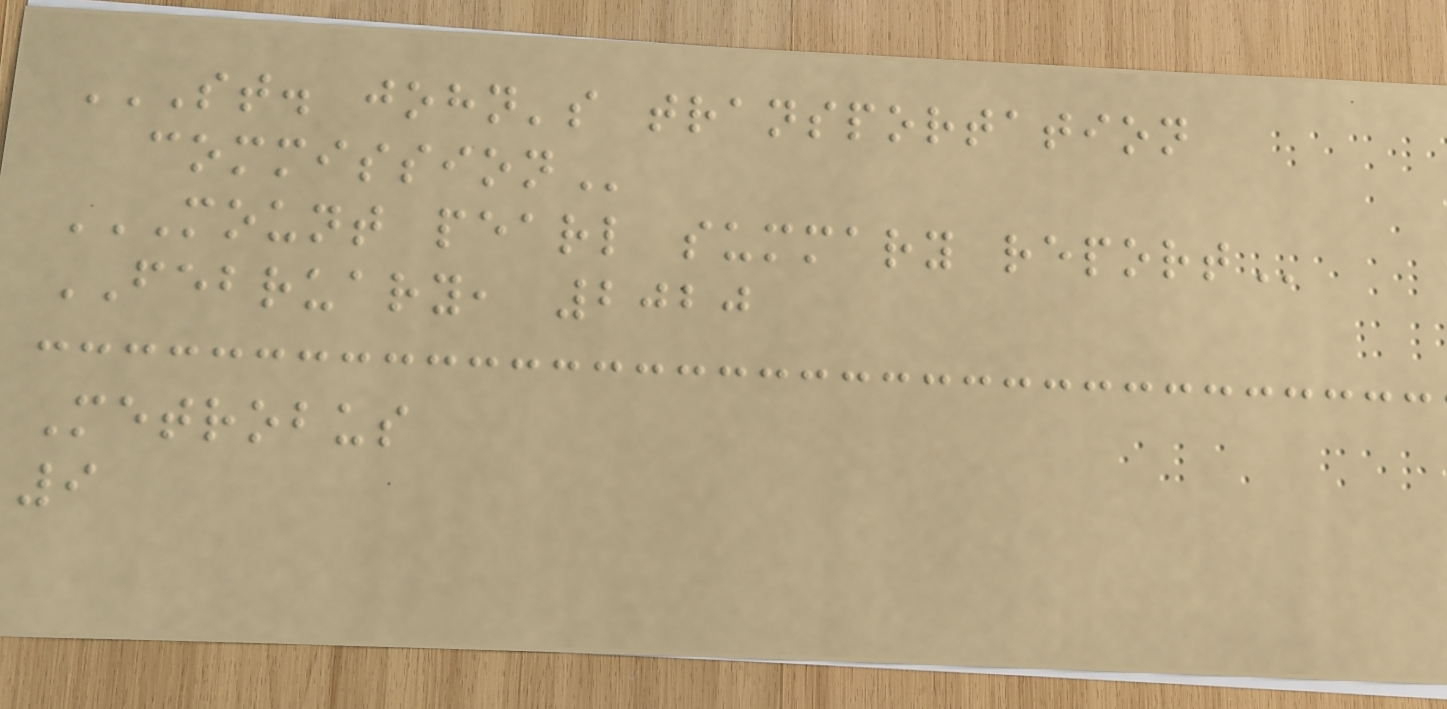ST. JOHN'S TRANSPORTATION
COMMISSION
MOUNT PEARL SUMMARY REPORT
FEBRUARY, 2020
Metrobus
9
